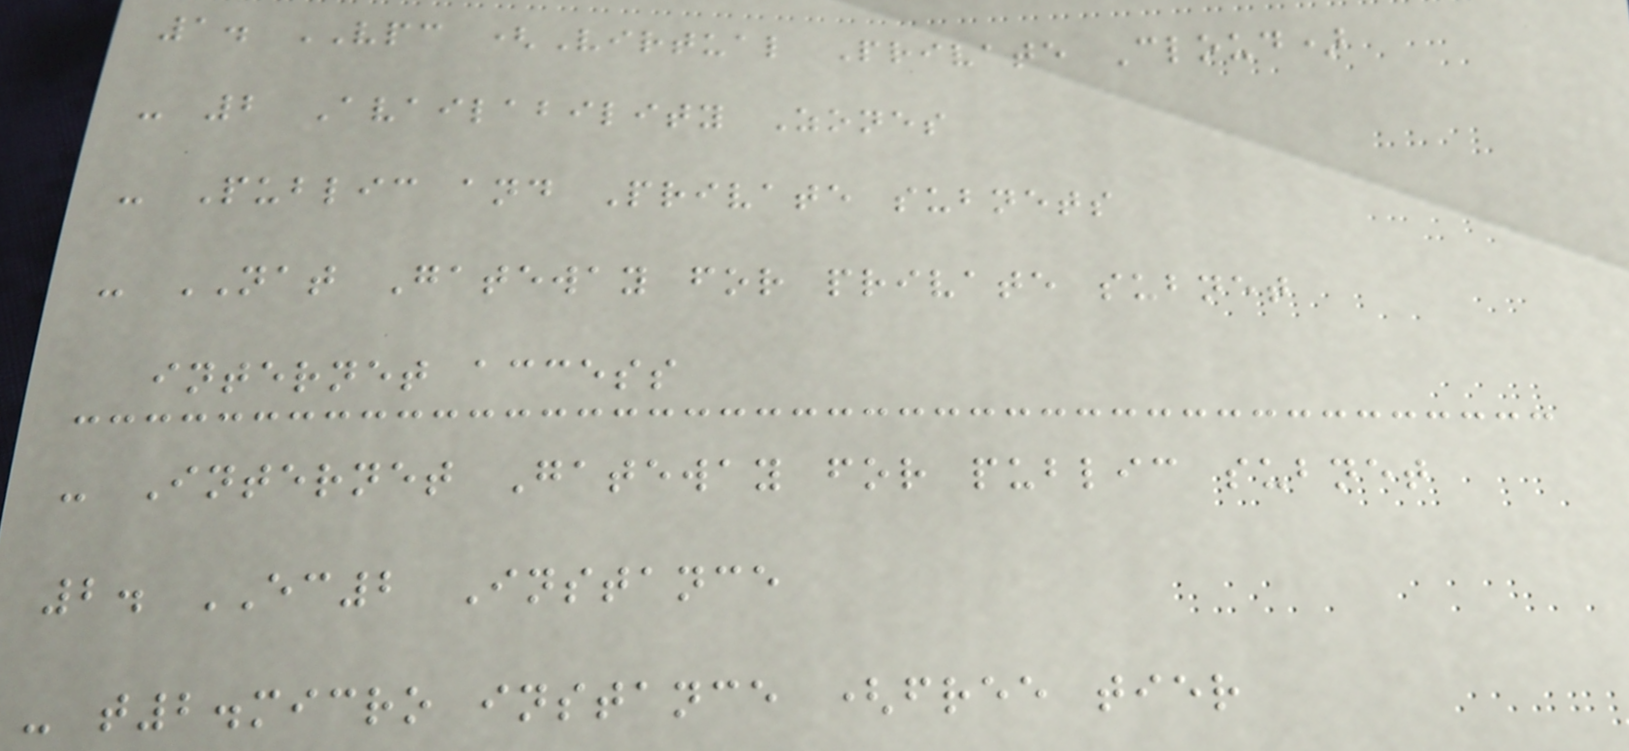1. VPC (Virtual Private Cloud)
- 2 Availability Zones
- Public and Private subnets
- NAT Gateway for private subnet
internet access
- Internet Gateway for public subnet
2. EC2 Instance
- t2.micro instance (free tier
